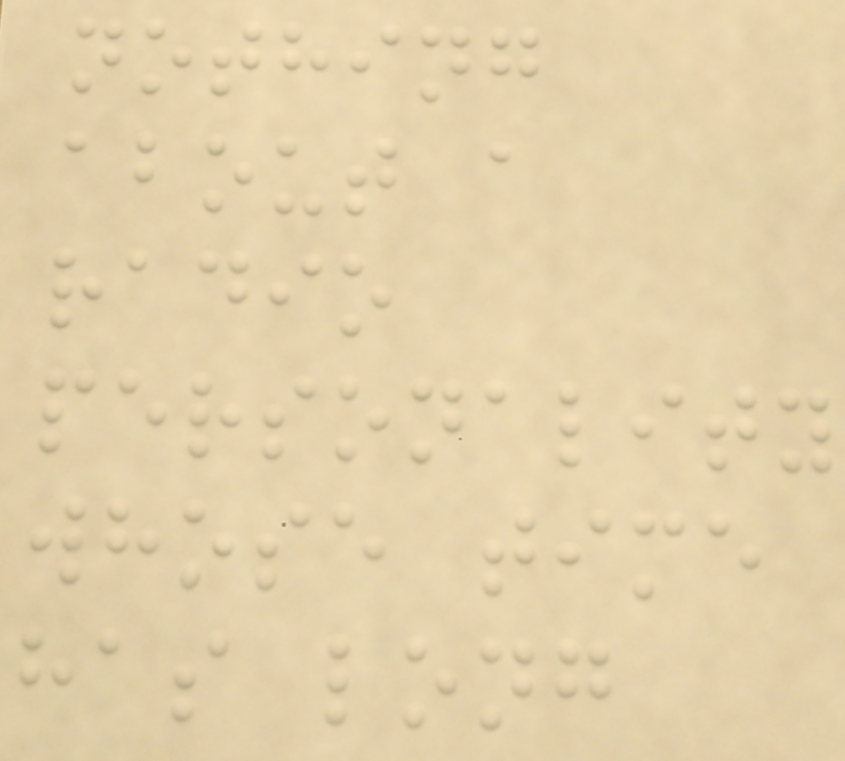nothing
about a
radio
personality
whose time
has long
